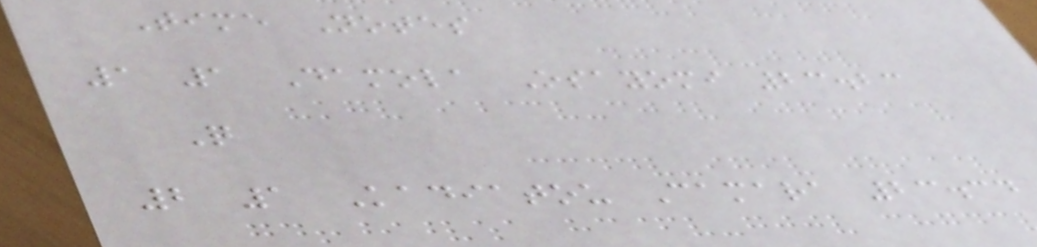Time Notes
1 1 Damola Osayomi 23.23
Q
2 1 Kadiatou Camara 23.34
